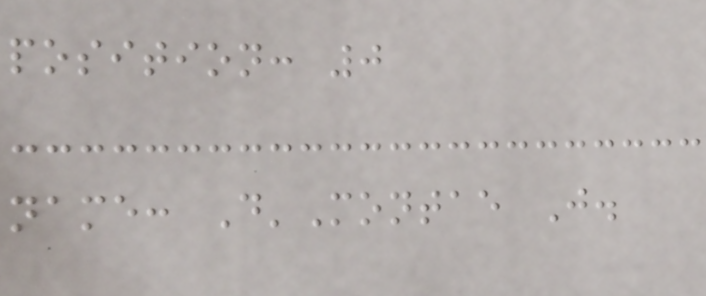position: 0
name: D'Montae J.
